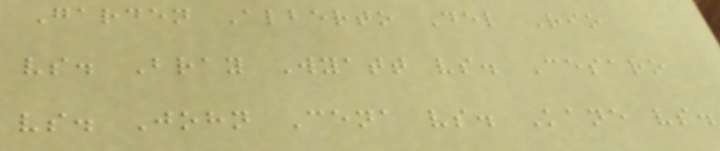Garden Alberto Del Rio
vs. Bray Wyatt vs. Cesaro
vs. John Cena vs. Kane vs.
